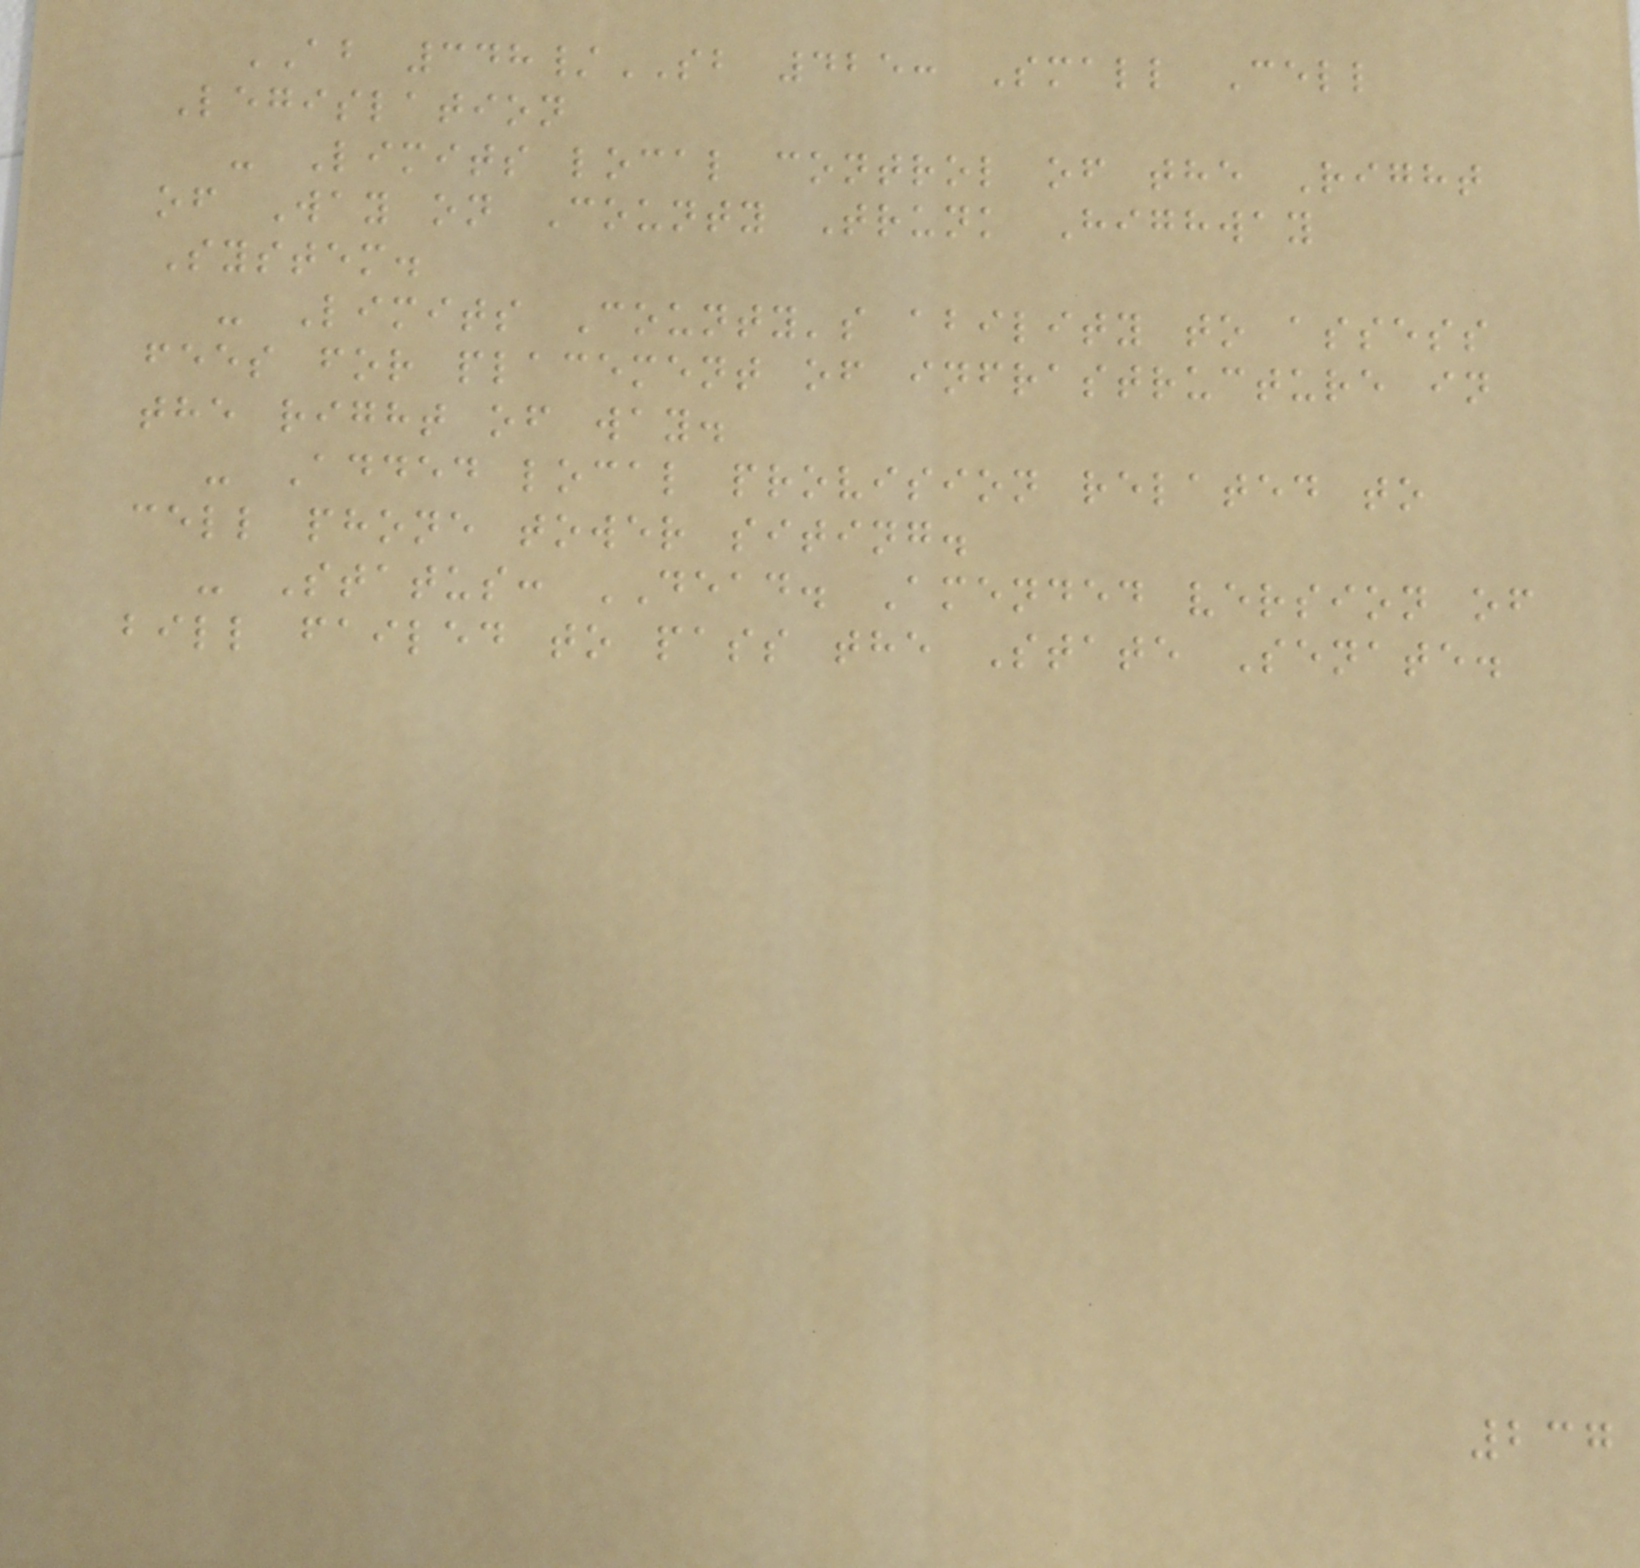AB 348/SB 425: Small Cell
Legislation
- Limits local control of the Right
of Way on County Trunk Highway
System.
- Limits County's ability to assess
fees for placement of infrastructure in
the right of way.
- Added local provision related to
cell phone tower siting.
- Status: DEAD. Amended version of
bill failed to pass the State Senate.
237
